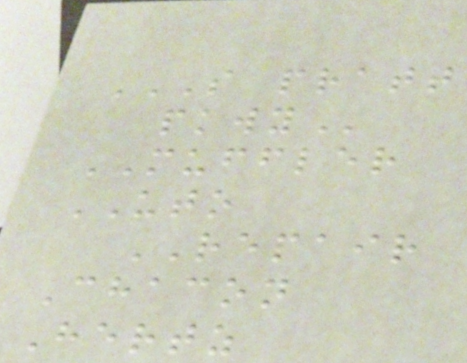S PRATT
PKWY
MUFFLER
UTO
REPAIR
Chacon
Hertz
